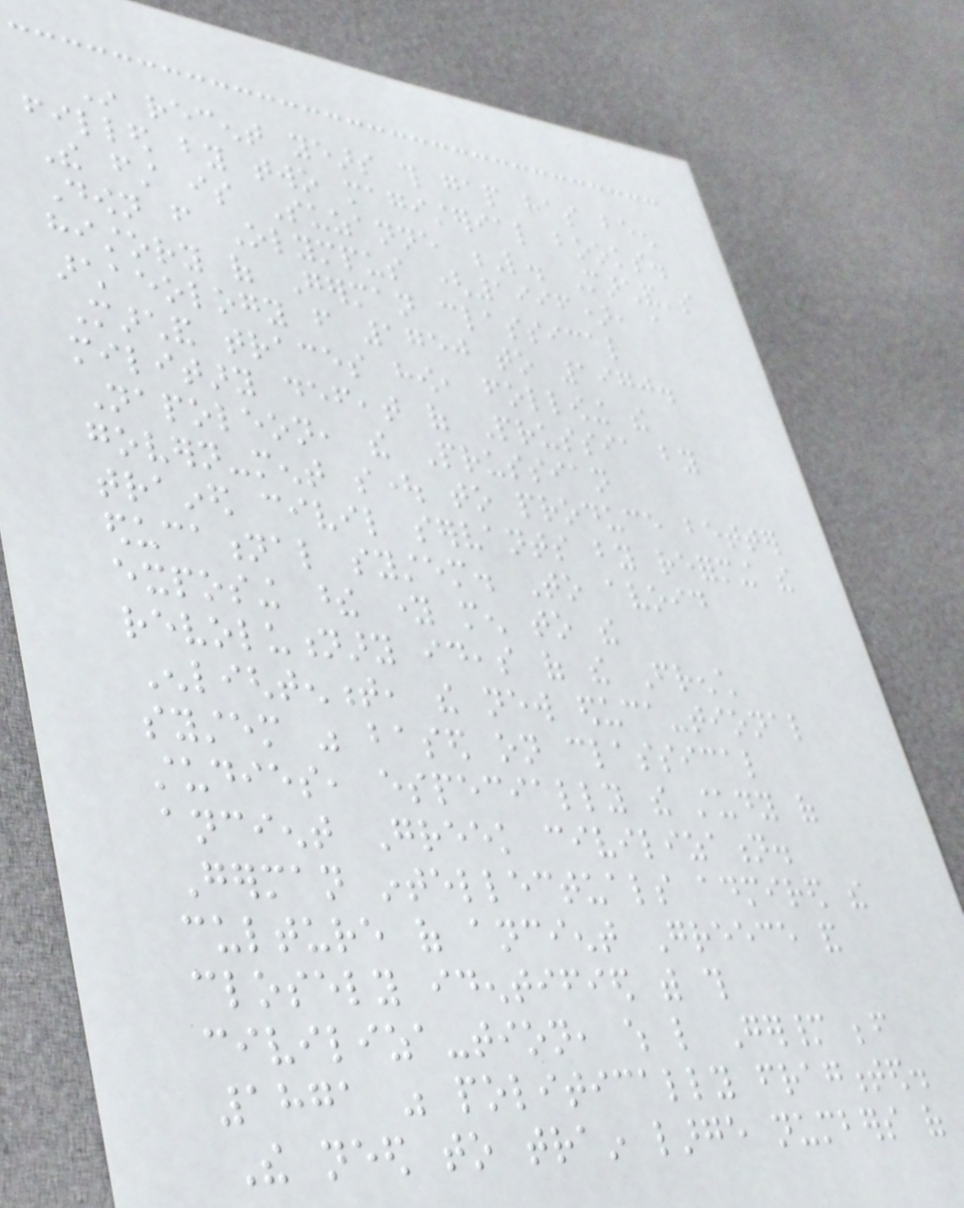In recent years this gap has been
filled by two magisterial books.
The first is Suzanne L. Marchand's
Down from Olympus (1996), a
history of German classical
archaeology from 1750 to 1970.
Marchand traces how, following the
military defeat of Prussia by
Napoleon, the Prussian
govern-ment sought to produce better
trained civil servants by reforming the
educational system. To avoid
exposing these young men to the
revolutionary ideas of the French
Enlightenment, the new educa-tional
system was based on classical
studies, especially the study of
ancient Greek civilization.
German intellectuals admired the
culture of ancient Greece and
closely identified with this
civiliza-tion, which like Germany before
1871 was politically fragmented.
The need to train large numbers of
